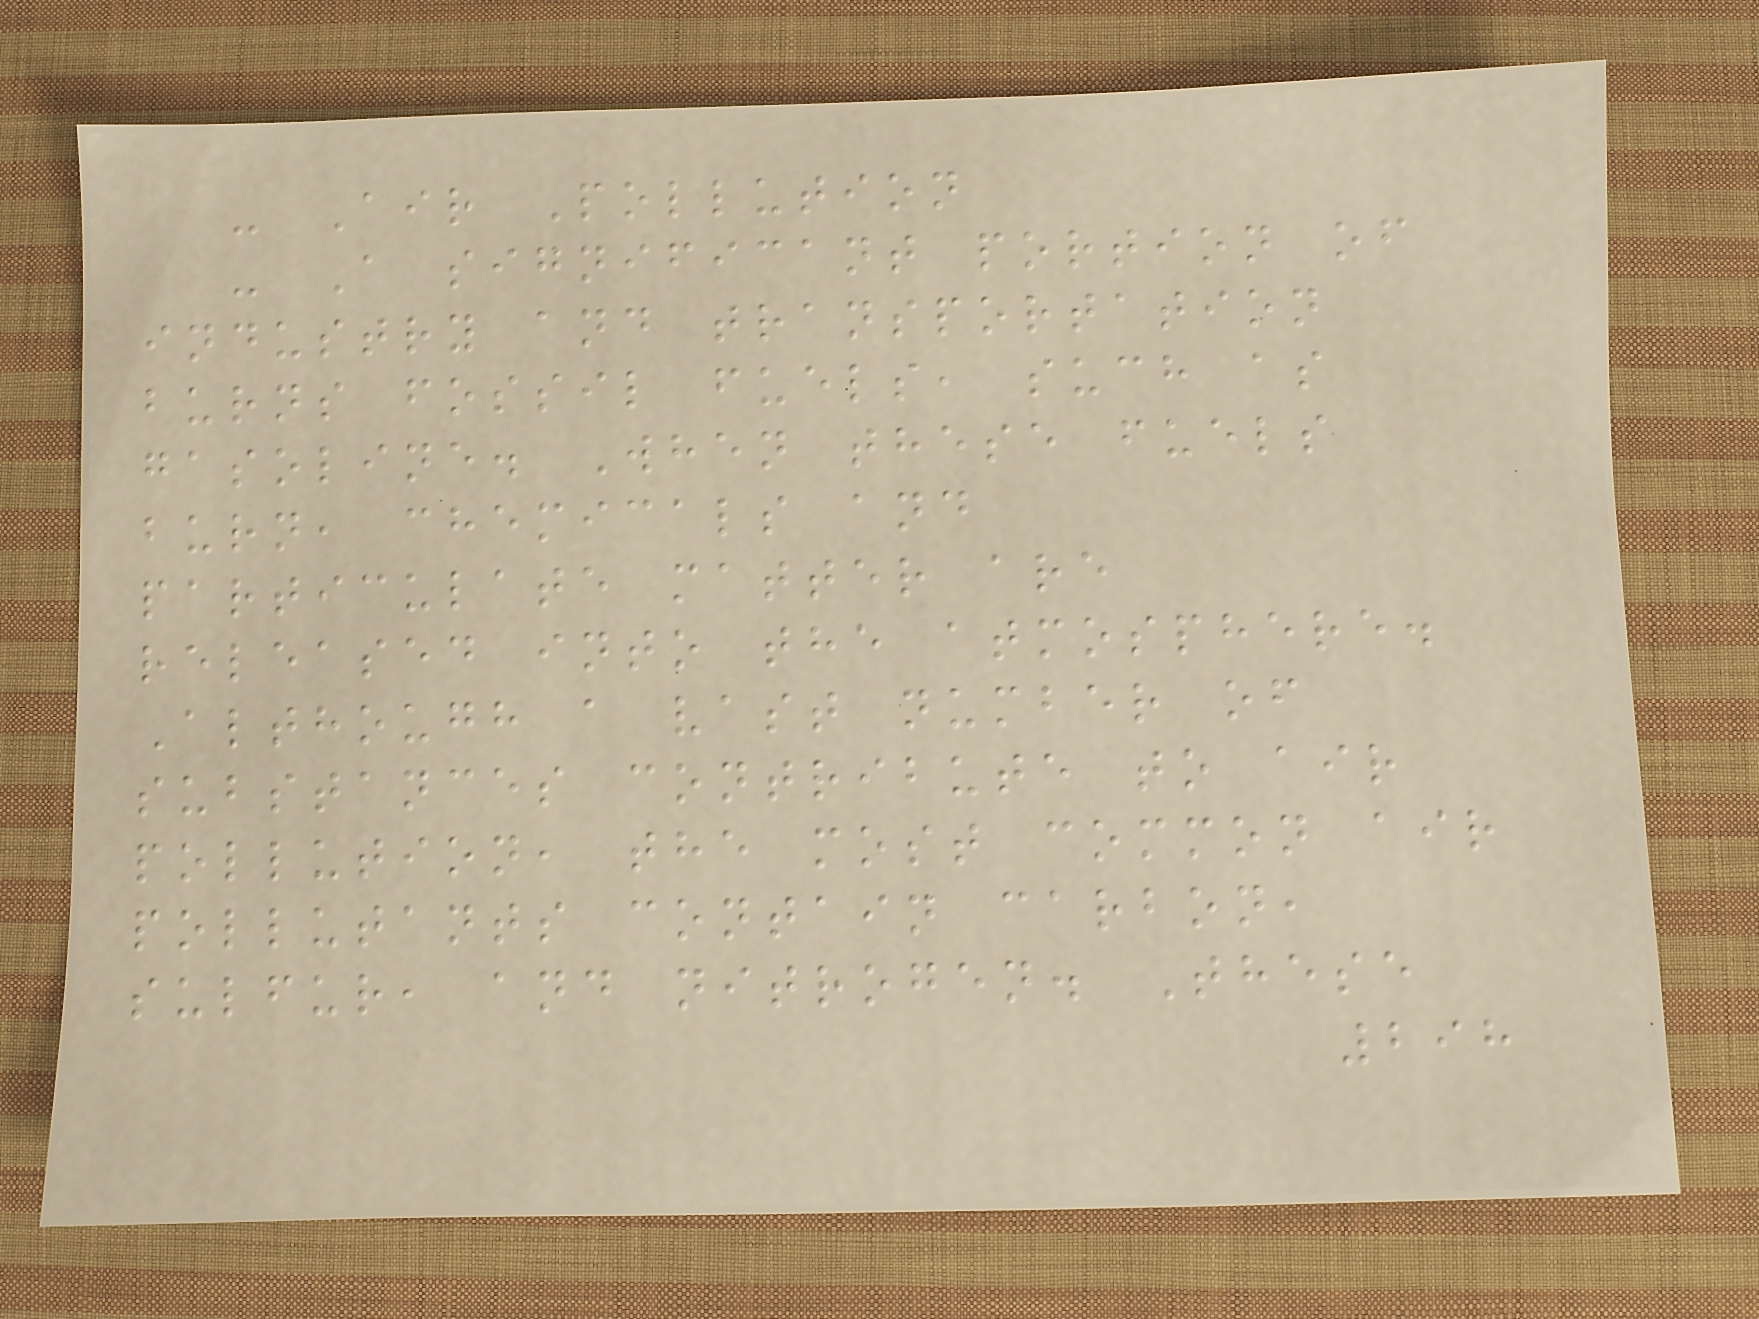- Air Pollution
- A significant portion of
industry and transportation
burns fossil fuels, such as
gasoline. When these fuels
burn, chemicals and
particulate matter are
released into the atmosphere.
Although a vast number of
substances contribute to air
pollution, the most common air
pollutants contain carbon,
sulfur, and nitrogen. These
298
